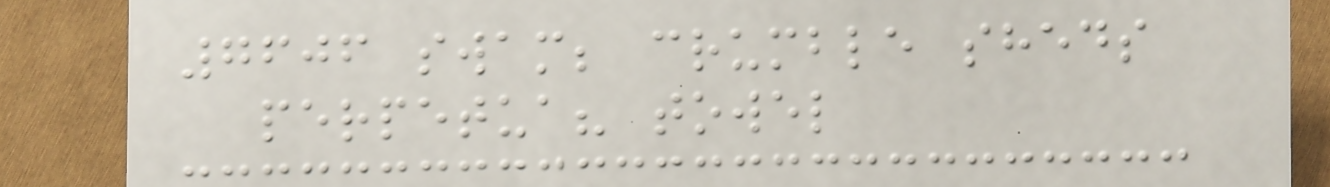7606 swam; crumble sheds
perpetua? towel
